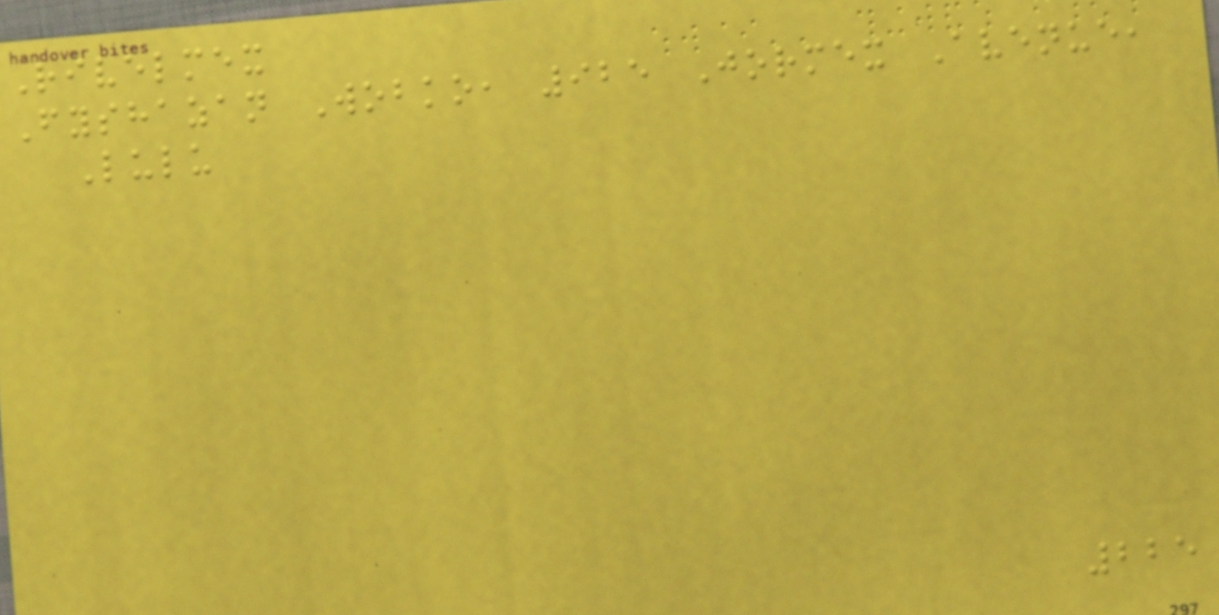Rivelmex
Fyshazan Wobko, 925 Jormex Avenue,
Lulu
225
